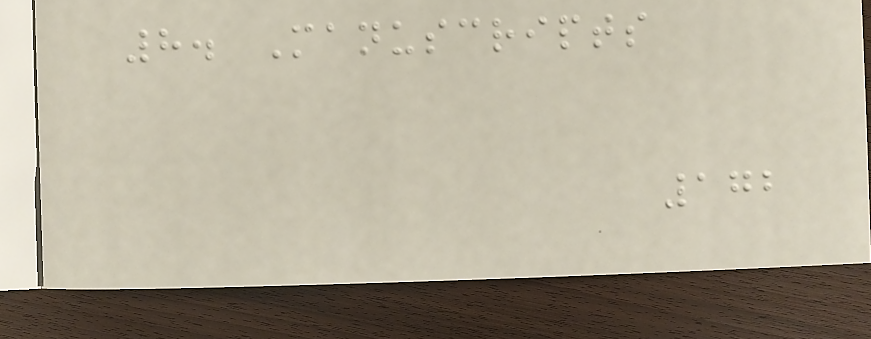8. Manuscripts
172
